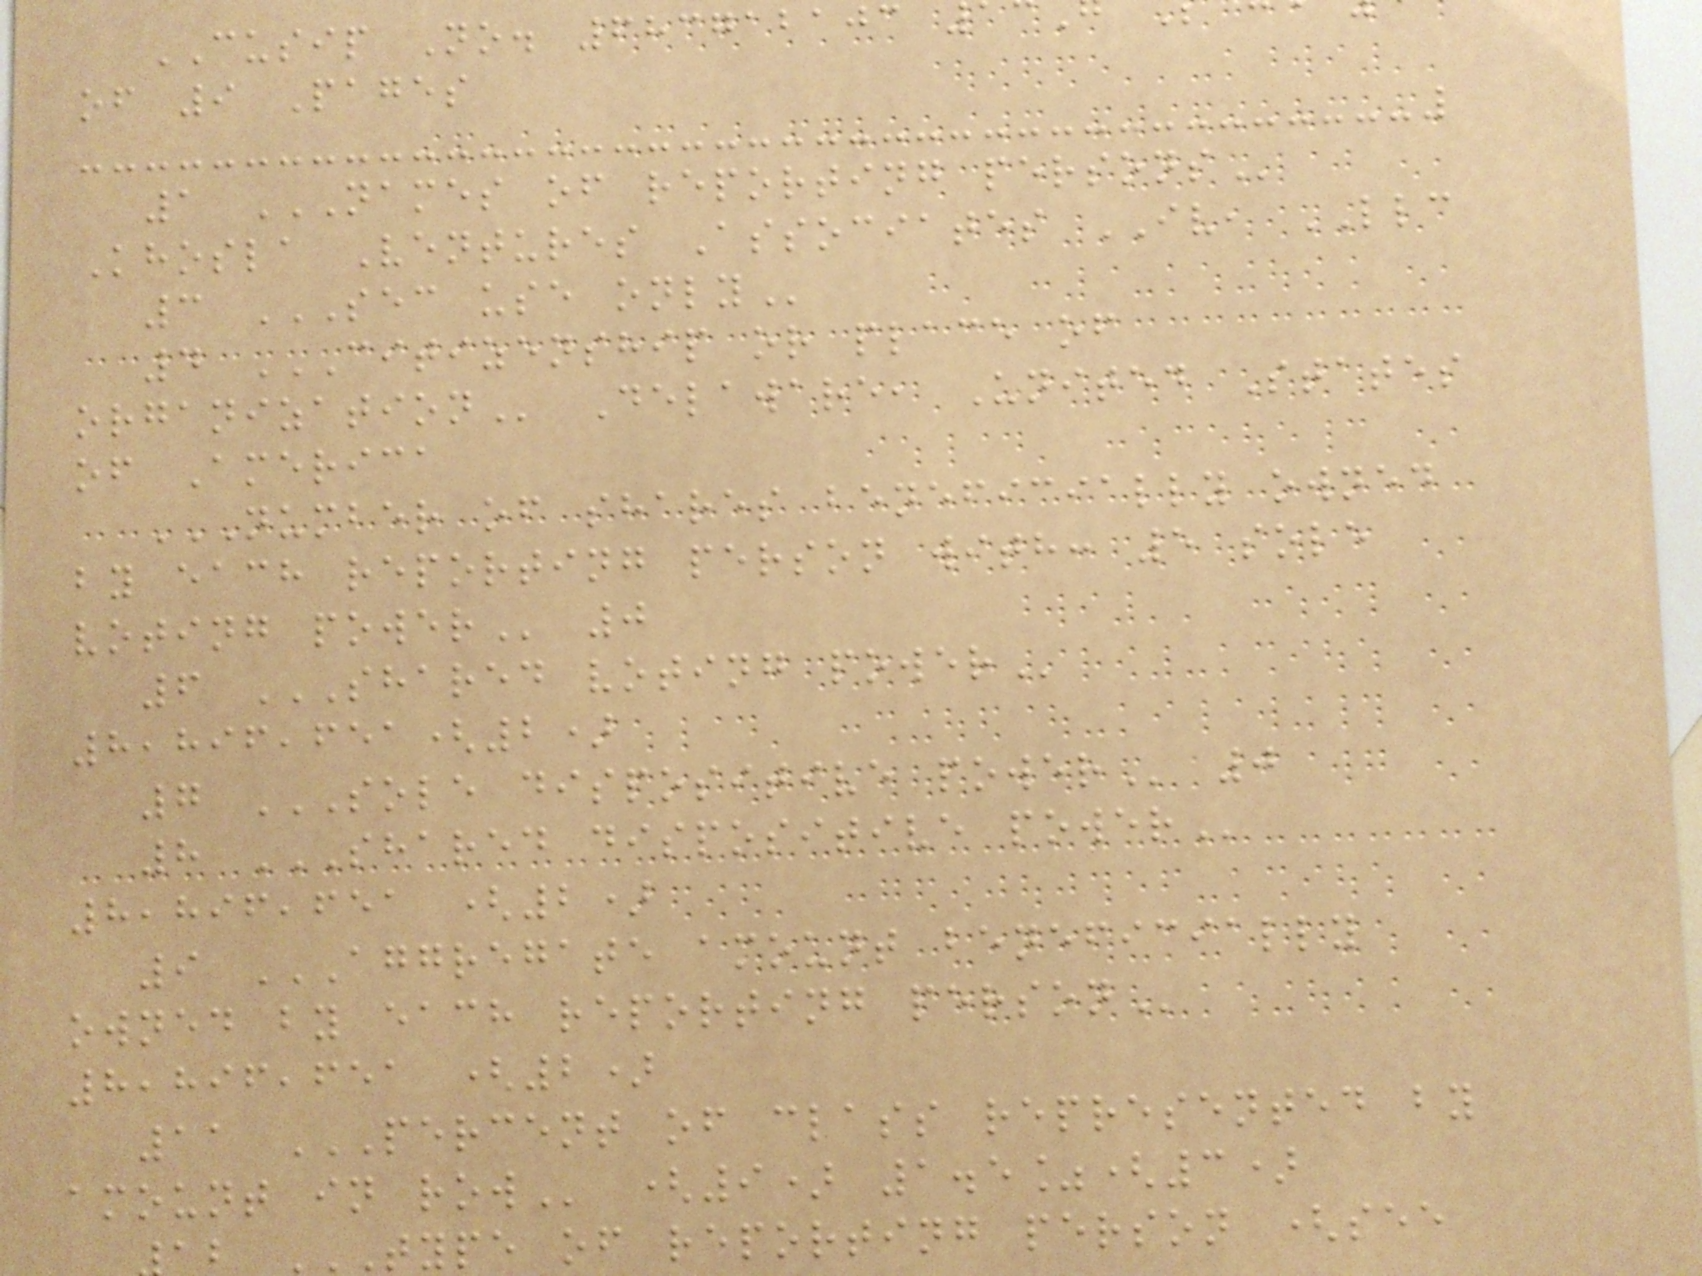CUSIP No. 683712103
of 9 Pages
1 NAMES OF REPORTING PERSONS
Khosla Ventures Associates IV, LLC
3 SEC USE ONLY
4 CITIZENSHIP OR PLACE OF
Delaware, United States
of America
NUMBER OF SHARES BENEFICIALLY OWNED
by each reporting person with: 5 sole
voting
6 SHARED VOTING POWER
8,896,651(2)
7 SOLE DISPOSITIVE POWER 0
8 SHARED DISPOSITIVE POWER
8,896,651 (2)
9 AGGREGATE AMOUNT BENEFICIALLY
owned by each reporting
8,896,651 (2)
11 PERCENT OF CLASS REPRESENTED BY
amount in
